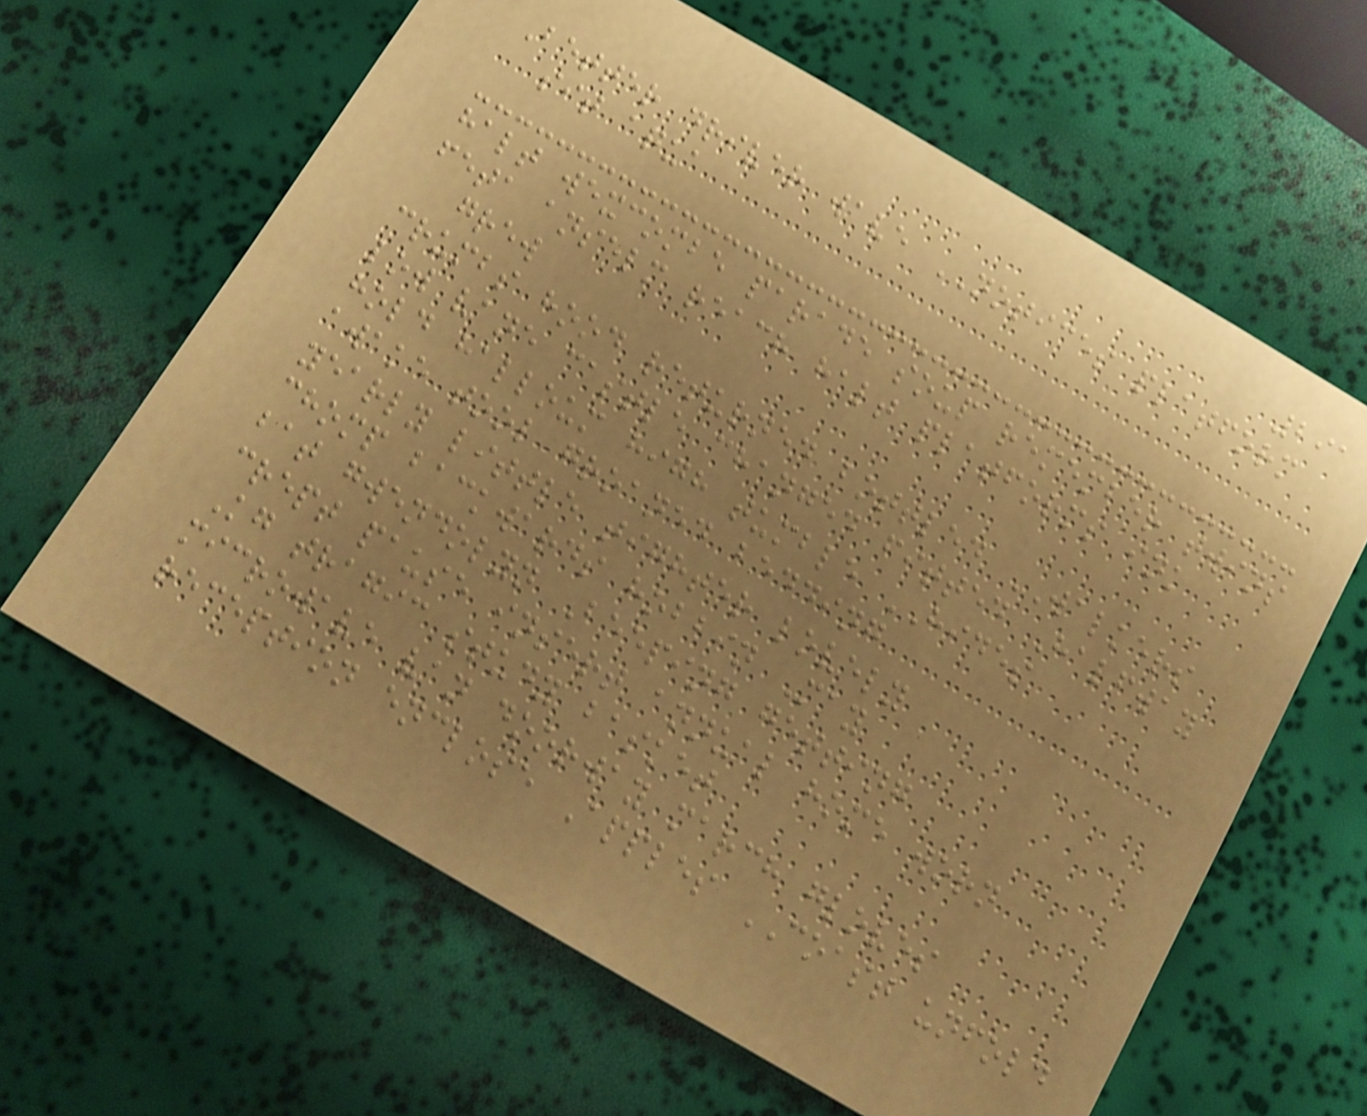291
Better driver wave NOTICES platform
sit aqua
halt wexcombe parade soup remember twins
feta anselm reach halt platforms ink
grew
crumbs hood returned bottled WALKERS
low vane castle changed fitted Halfway
hold halloum high tumble HIDES
awake tool groaned bedding
yearly little tighter lovely
chomp backwards hobbin May
bat gwendolyn Beeping getting
crept pause insert annual home worn
Kg tragic study basket
microwave van doorway march gloves
reception enclose Apples COAST unfold
